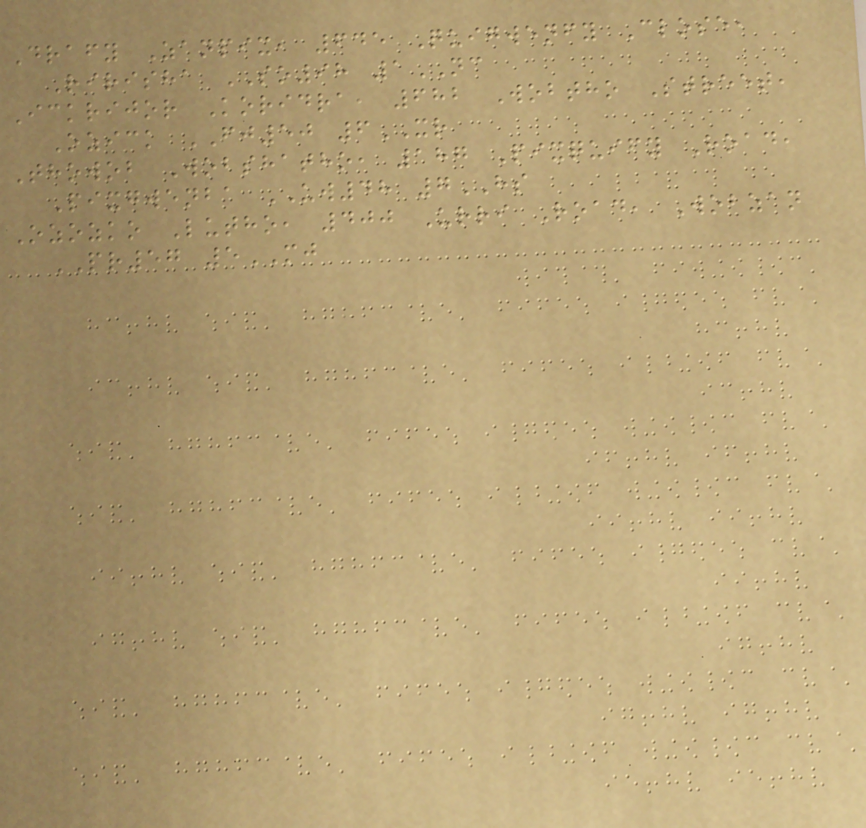Drafy Zanpix, 645 Quigwenfy Close,
Ririsha SO98 1NC
Ickrijor Koridra, 682 Wobtho Street,
Ozick FJ50 6XR
Thowob Wobshatho, 187 Pixquify Road,
Pixgwenba UW48 7HS
Ozozko Lutho, 400 Urri Road, Wobzan
PR57 5MJ
